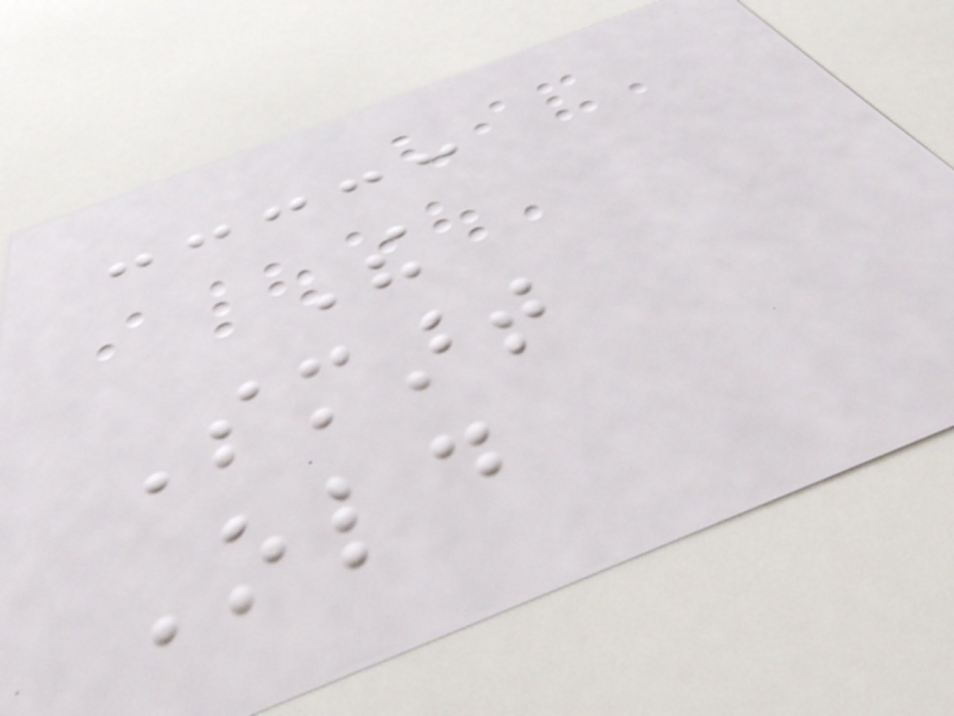The
Smart
Old
